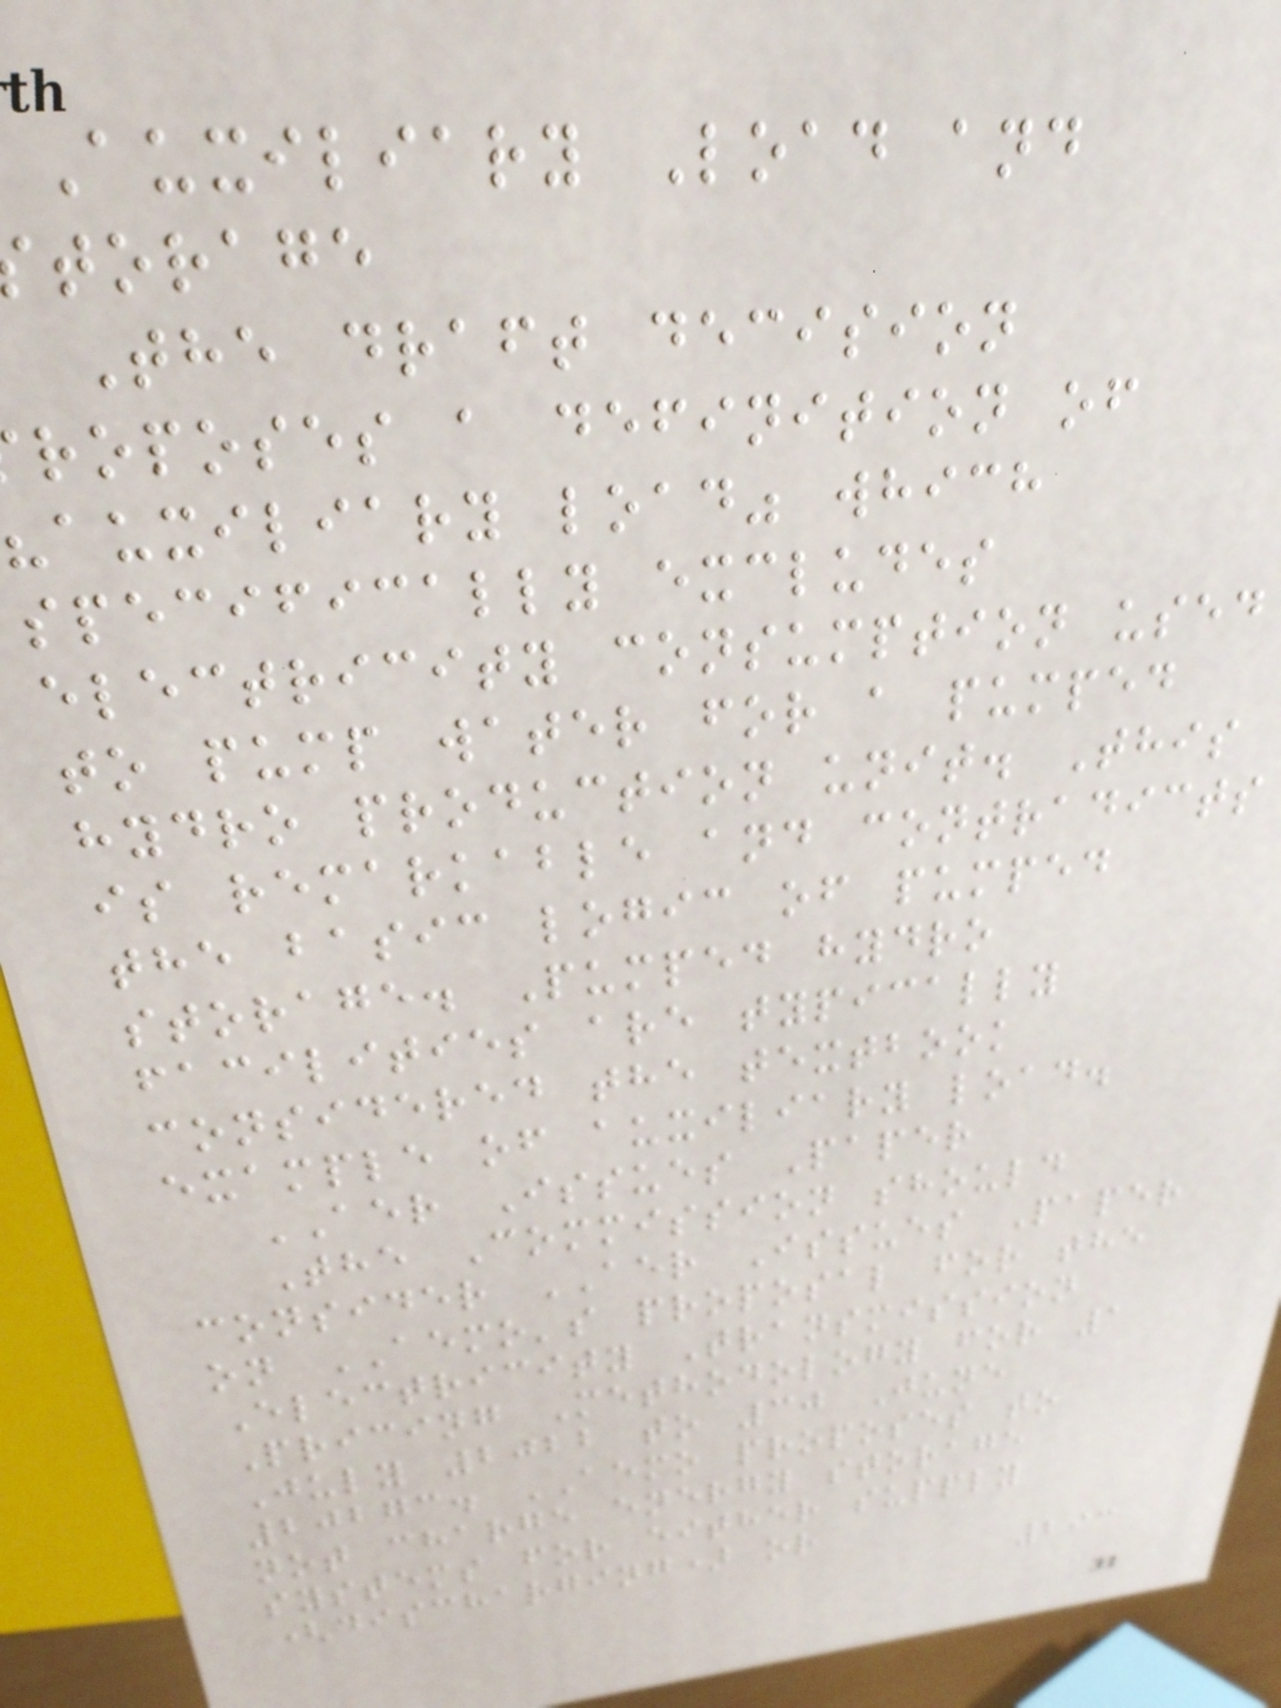Auxiliary Load and
torage
The draft decision
roposes a definition of
auxiliary load" which
specifically excludes
electricity consumption used
to pump water for a pumped
hydro production unit. This
is remarkable and contradicts
the basic logic of pumped
storage. Pumped hydro
facilities are typically
considered the textbook
example of auxiliary load.
AER Issues Paper
The Commission should
consider AER Issues Paper
on AEMO's proposal for the
Electricity Transmission
Pricing Methodology for 1
July 2022 to 30 June
20273. AEMO proposes to
not charge energy storage
systems for either supply
(discharging) or
293
